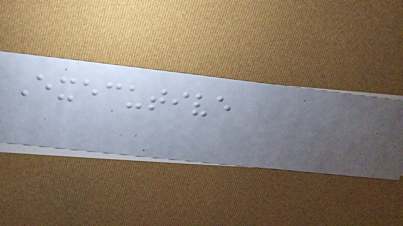Executive
